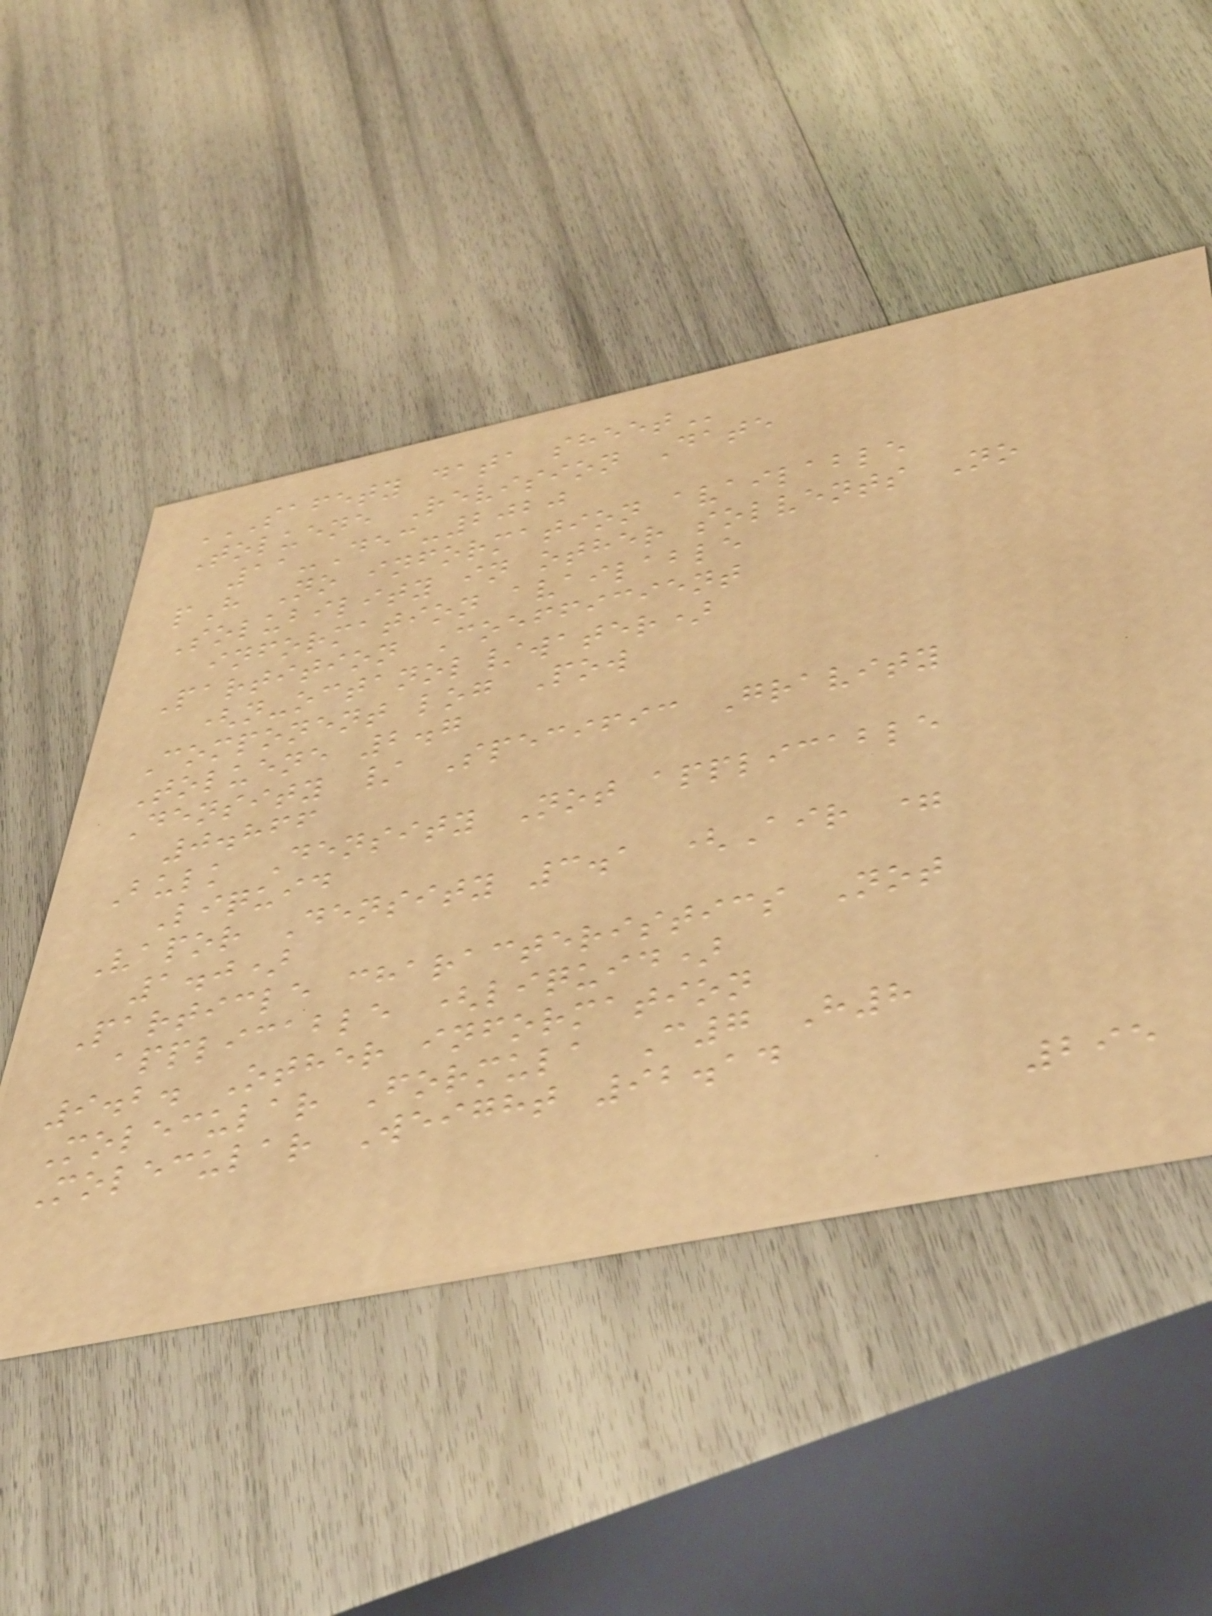SAFETY DATA SHEET
Toluene Revision Date
11-Dec-2020
pH No information available
Solubility in other solvents No
information available
Partition Coefficient
(n-octanol/water)
Component log Pow
Toluene 2.7
Density / Specific Gravity
0.866
Bulk Density Not applicable
Liquid
Vapor Density 3.1 (Air =
1.0)
Particle characteristics Not
applicable (liquid)
9.2. Other information
Molecular Formula C7 H8
Molecular Weight 92.14
295
